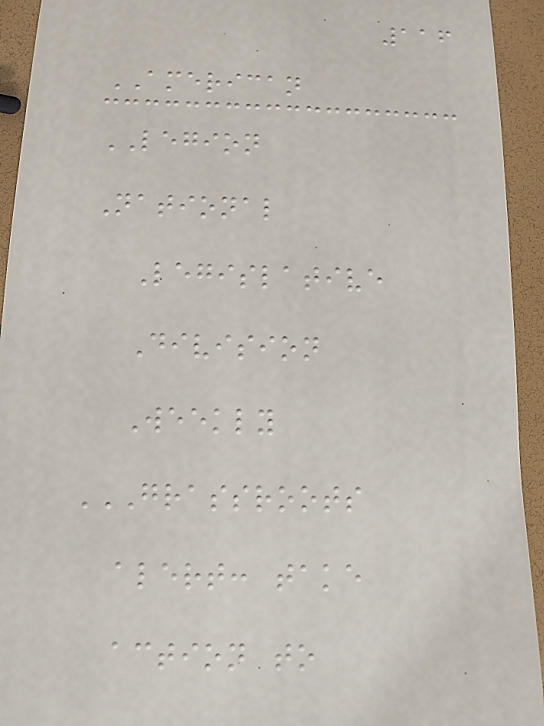116
AMERICAN
LEGION
National
Legislative
Division
Weekly
GRASSROOTS
ALERT: TAKE
ACTION TO
